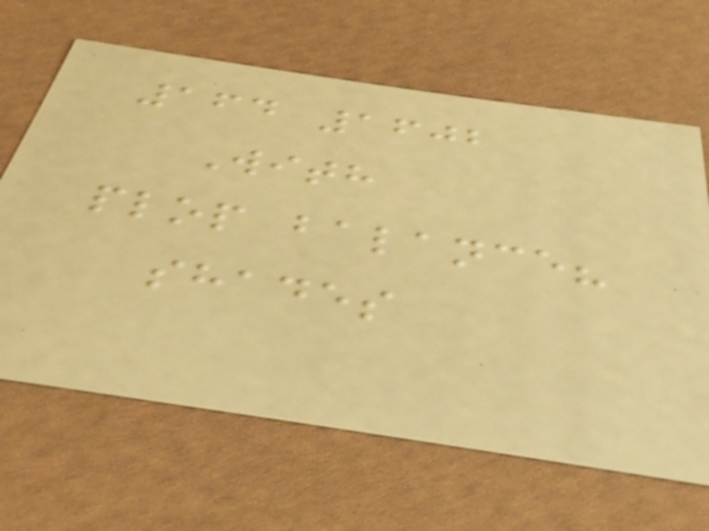164 1602
With
plop balance?
shades
